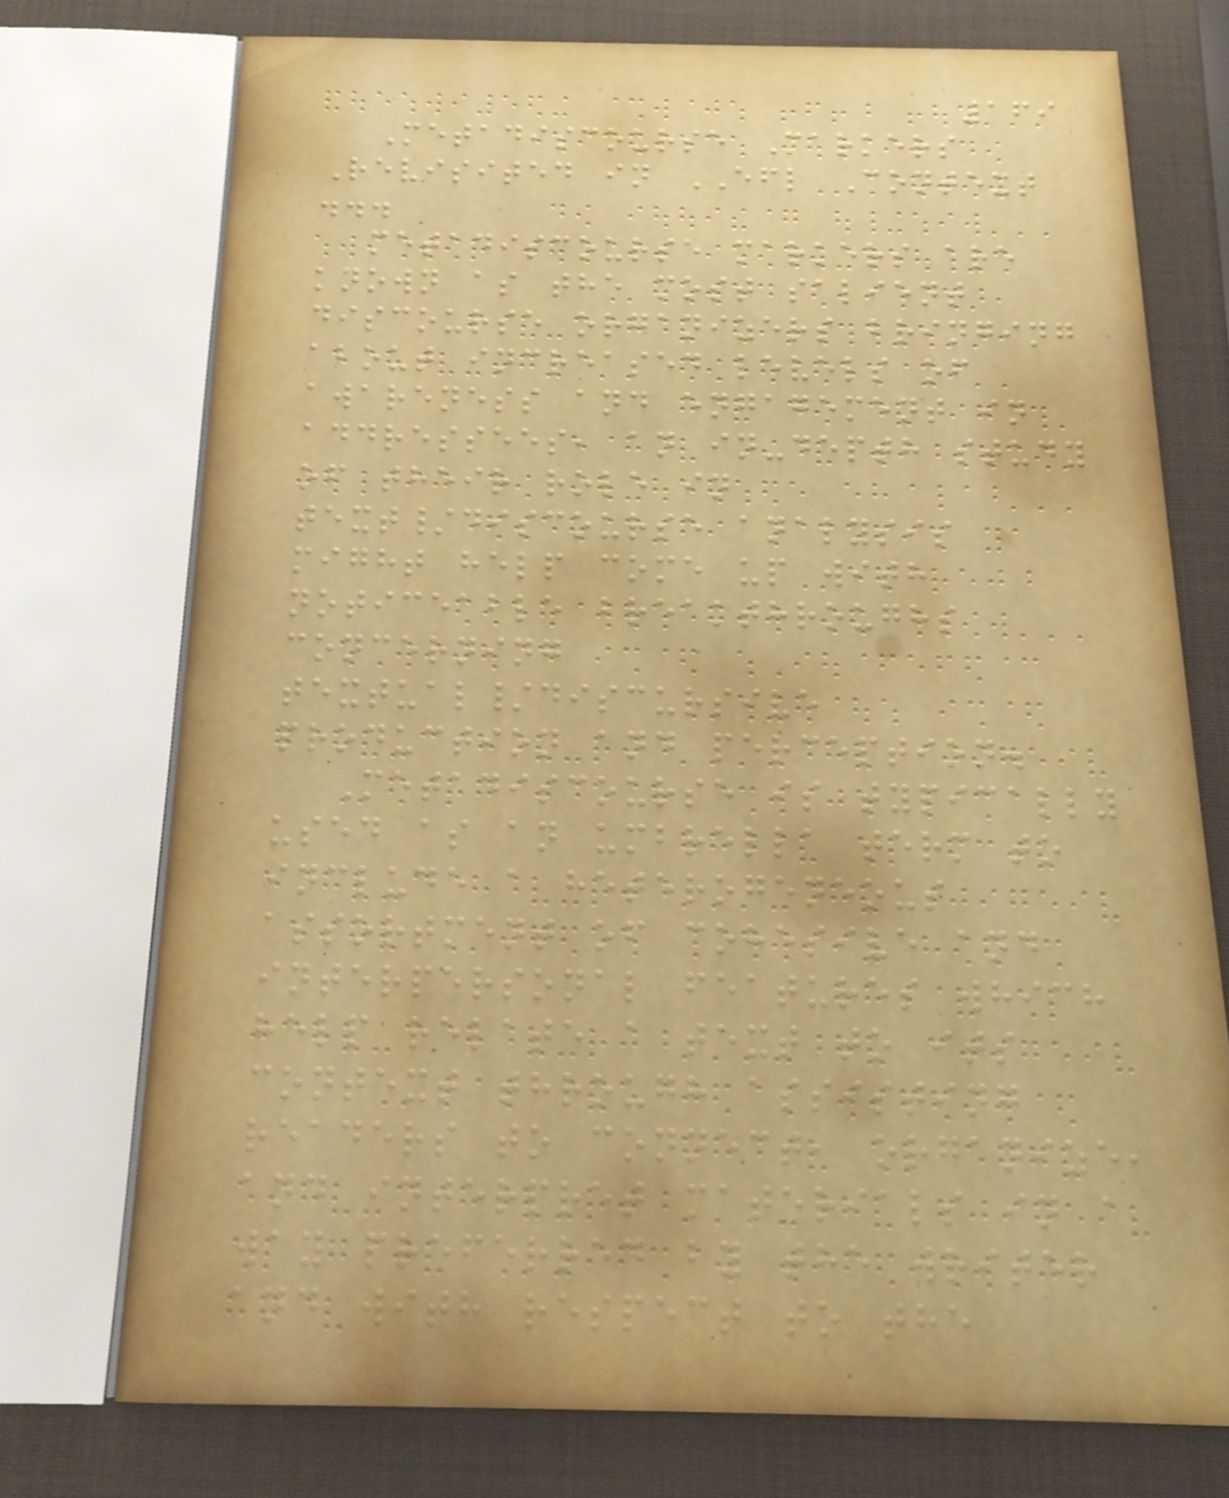169
Metadiscourse Markers
Revisited in EFL Context
...
metadiscourse markers are
known as the most salient
discourse organizers bringing
about increased levels of
awareness and engagement in
addressees, an in-depth study
of their role in
text/discourse analysis
might help come up with
noticeable breakthroughs
concerning
textual/discursive
production and perception.
Metadiscourse is typically
used as an umbrella term to
include a heterogeneous
assortment of cohesive and
interpersonal features which
help relate a text to its
context through assisting
readers to connect, organize,
and interpret materials in a
way preferred by the writer
and with respect to the
